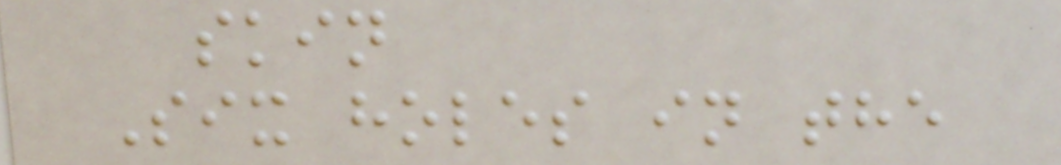skin
Six holes in the
